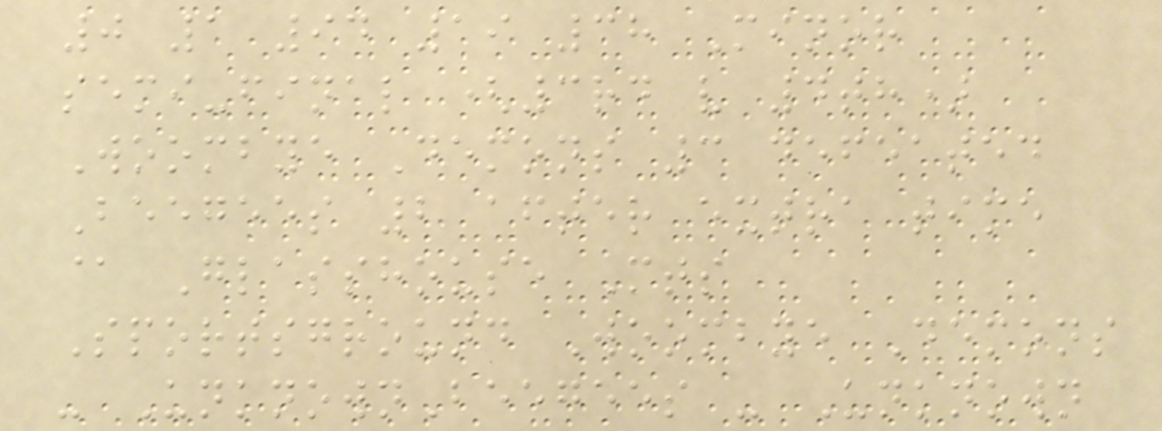0 1 94 19 38 Minor
semi-final (3rd v 4th)
Woombye Demons 3 defeated
Beegees 2 after extra time
@ Glasshouse Mts
Sportsground Woombye Demons
- UnknownBeegees - Unknown
